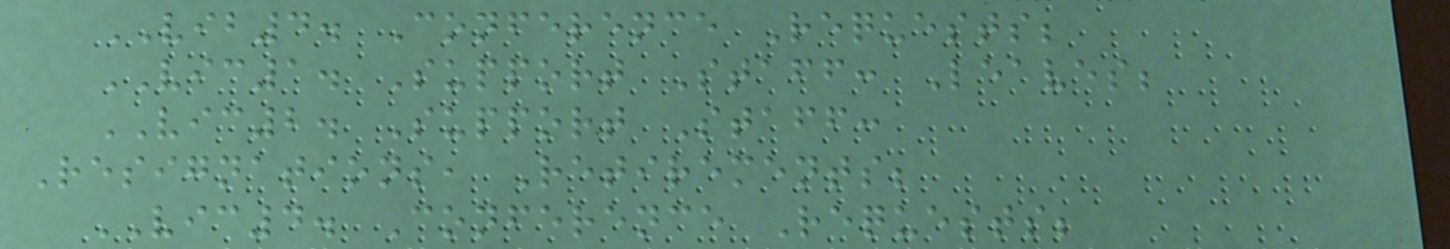VIB4. Conference Requests;
VIC1. Support Staff: Leaves;
VIC2. Support Staff:
Resignations, Retirements;
VIC4. Conference Requests;
